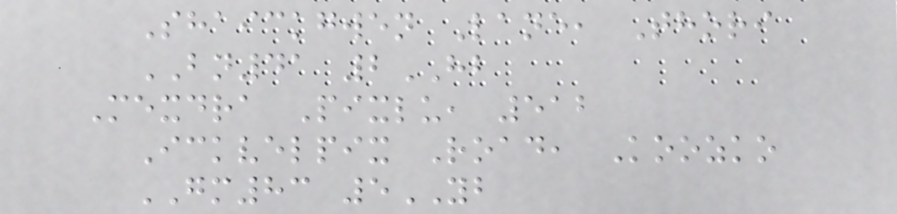Shaickgwen Lane, Thori
BN41 2HB
Mexdra Pixlu, 512
Ickvelpix Road, Koozko
GM83 5YB
